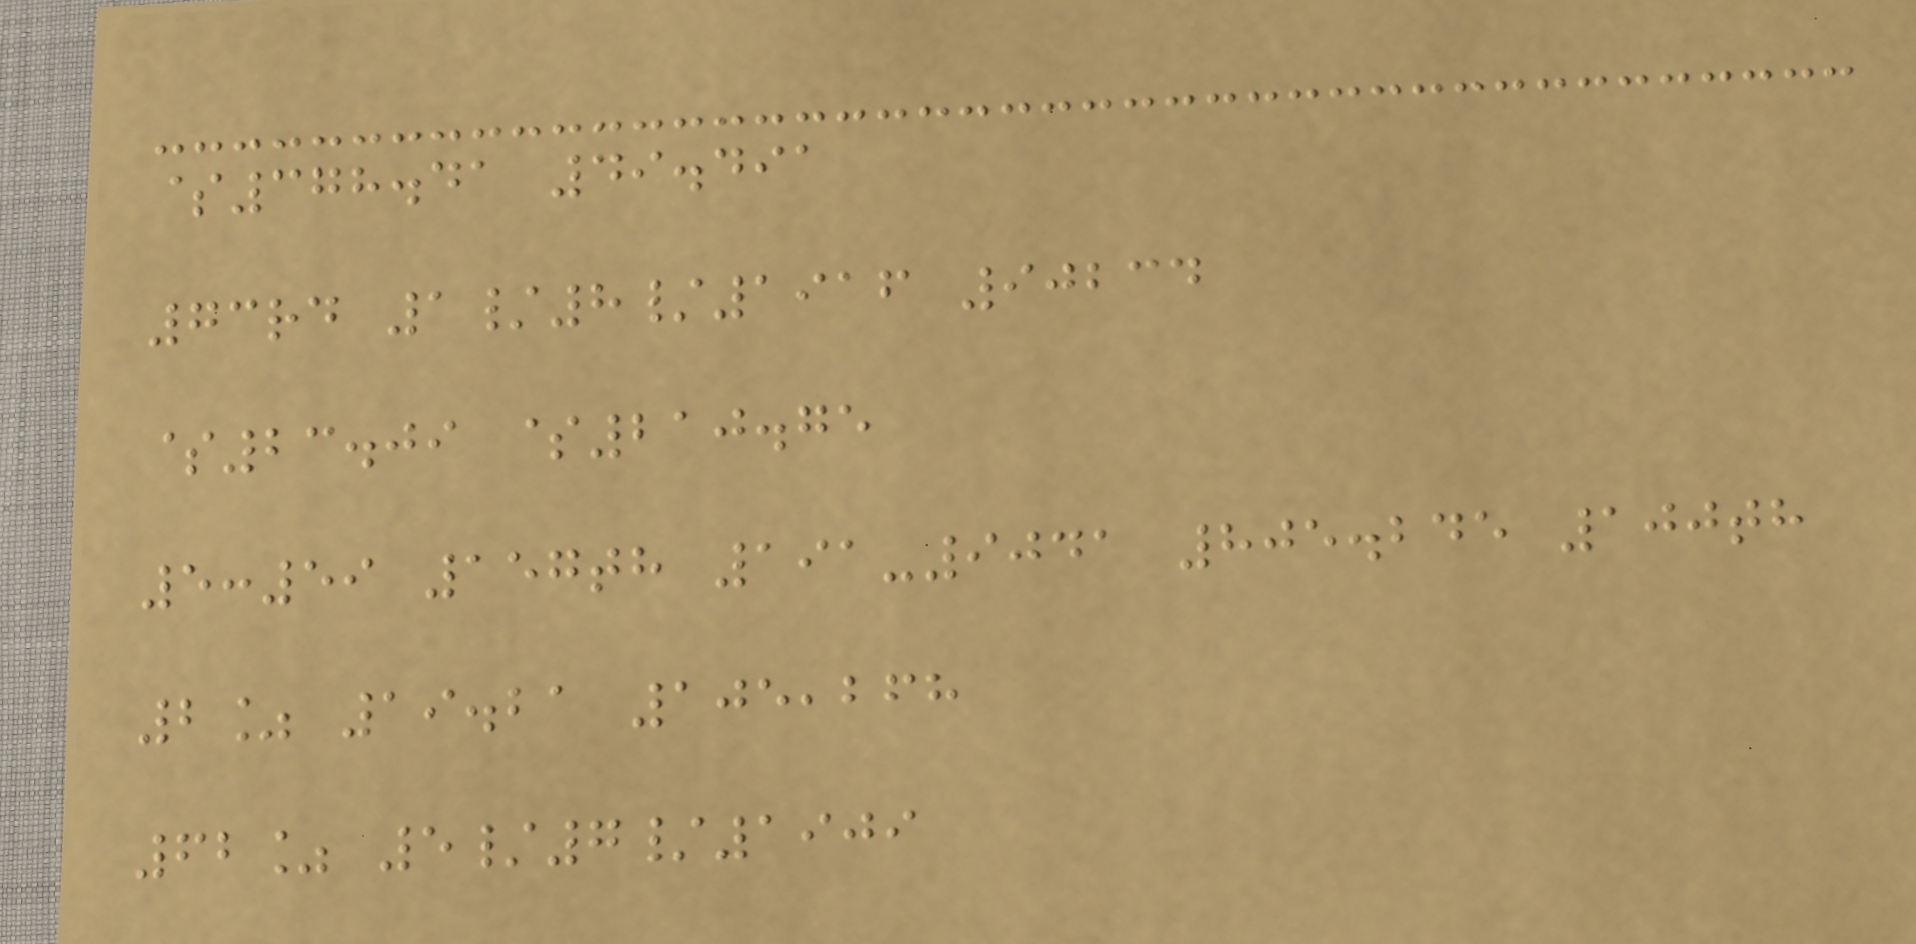$378.41 49.491
73rd 1/8/1916 90234
$23.09 $210.75
5:59 157th 191-9041 805.245 100th
2% 19.21 105,268
62% 5/7/1909
